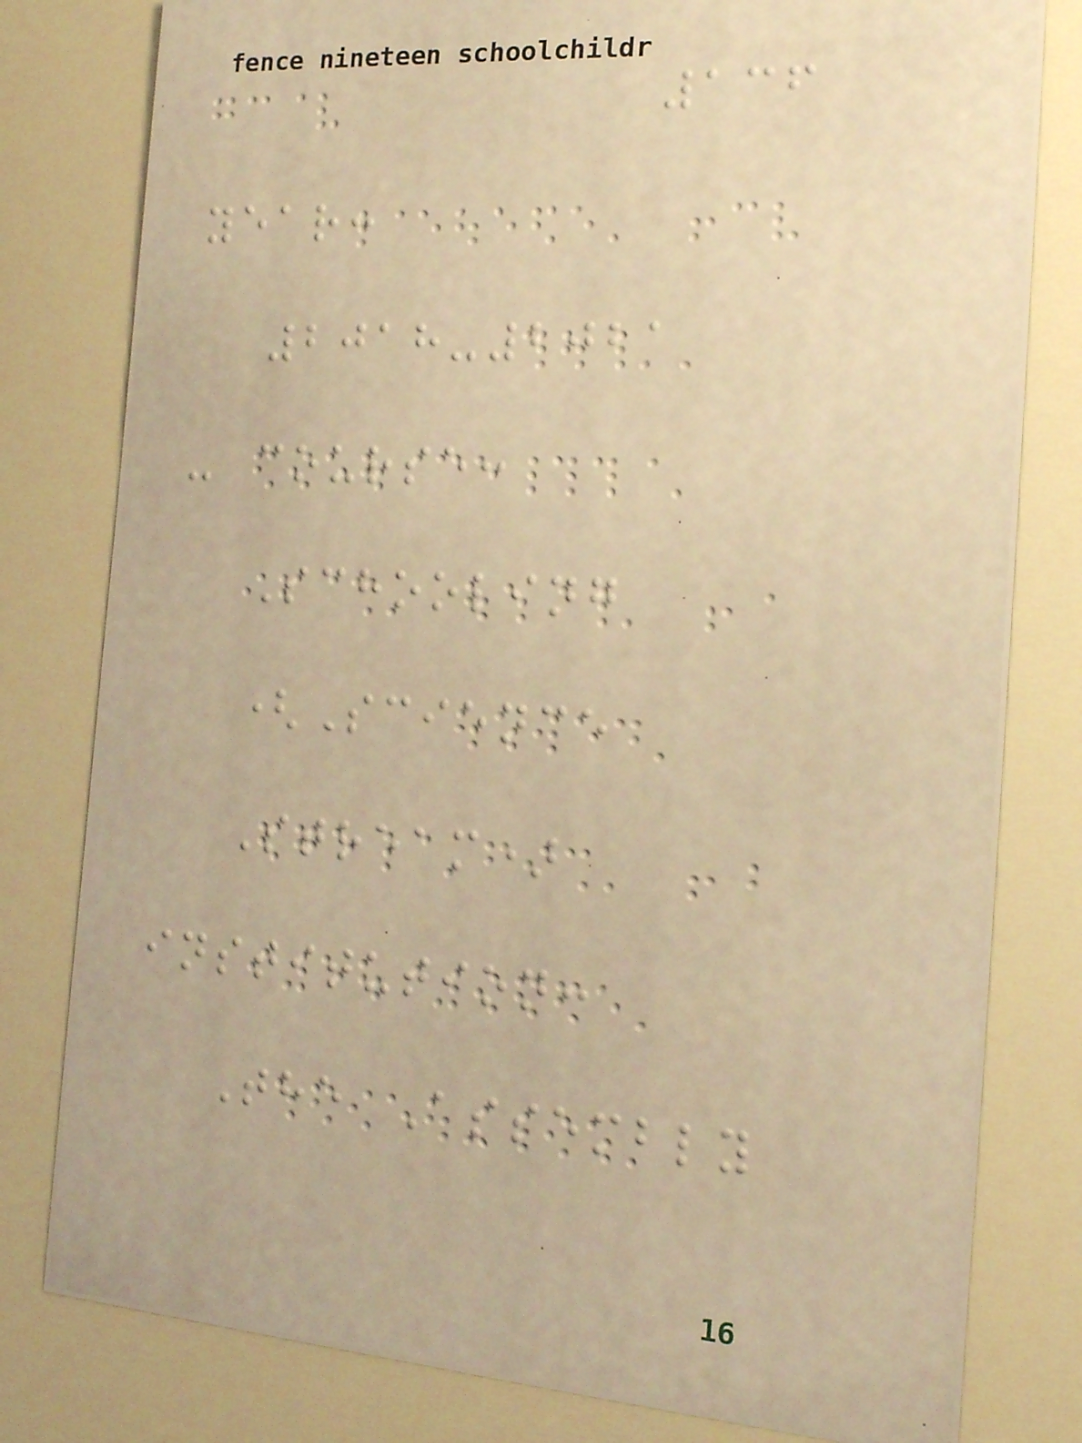136
year:
2018-2021
- course:
Schooling
(Science
Stream)
institution:
The Assembly
